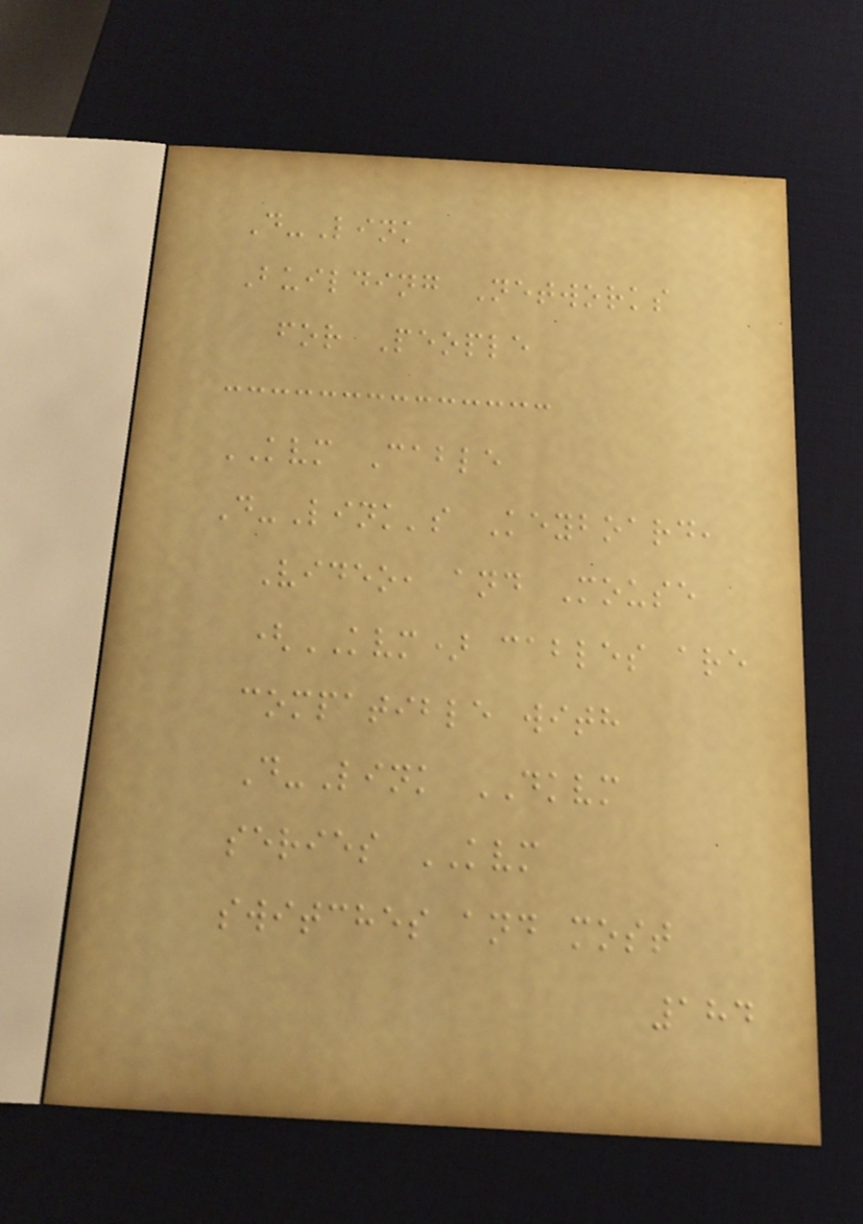D-Link
Building Networks
for People
KVM Cable
D-Link's Keyboard,
Video, and Mouse
(KVM) cables are
compatible with
D-Link DKVM
series KVM
switches and most
184
